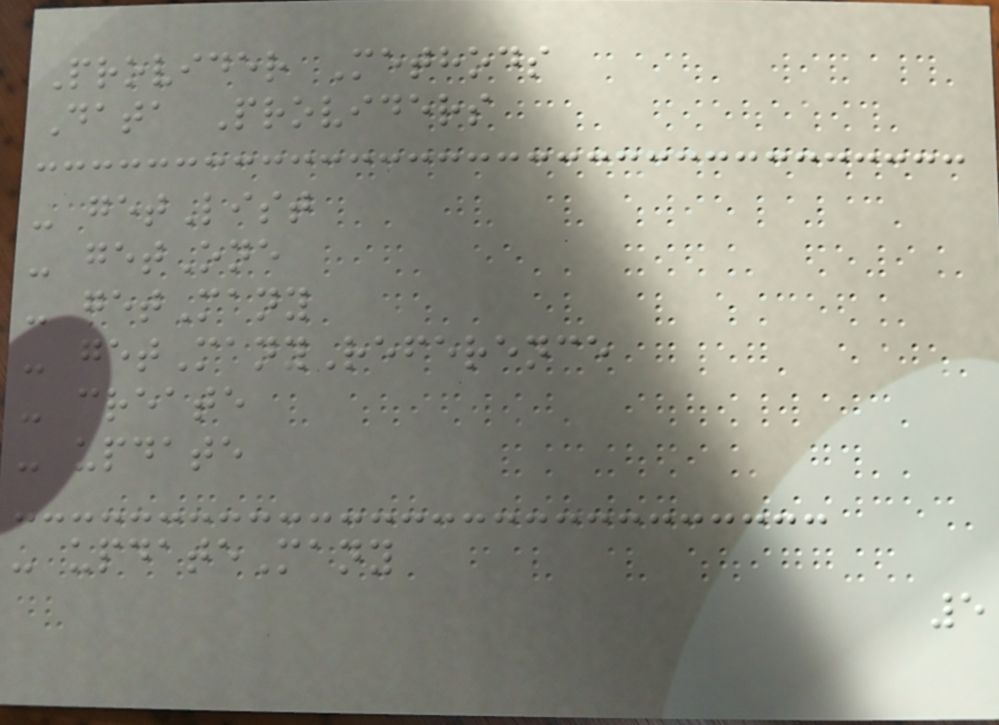Provider Methods
Data Providers
- getList
- getOne
- getMany
- getManyReference
- create
- update
- updateMany
5
